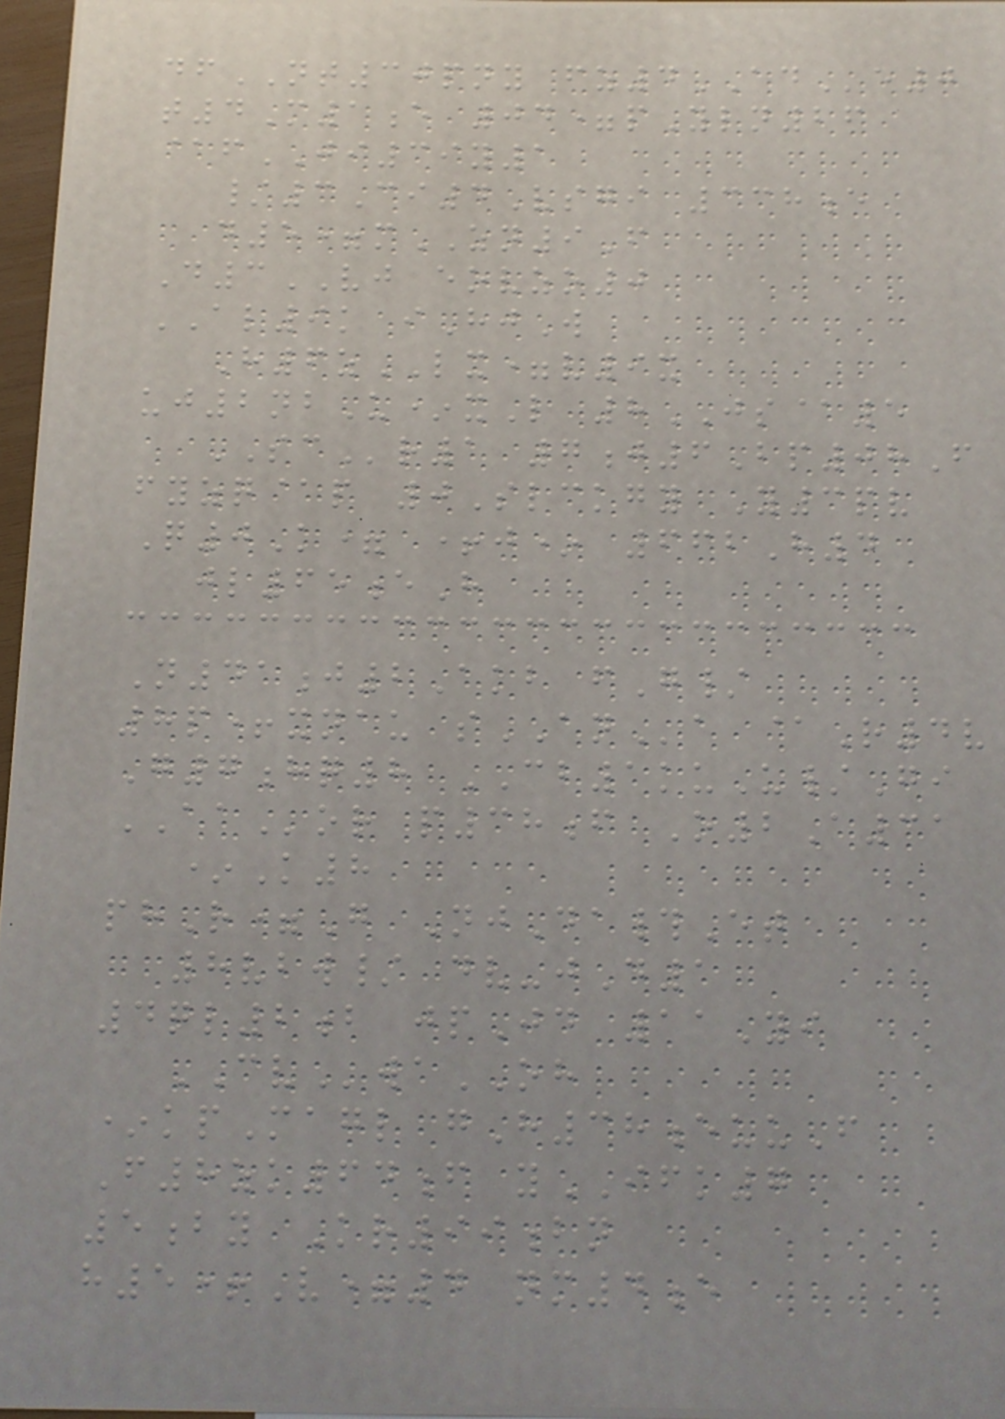dfNT30pny fz4ADe0
t4M1e 04=pYln26
@fJI39y1
/3Ci4Vsgi 338e
d5=mZN9F
D3VJ eovzo0
AL9k iHjW
H6zLX=v9x
uj2nbU*xL 8JS@5
SCr1 7j6Bp08F
fyzq@p 0Slckgy Y3pv
Q0K= +j* 662H4
jl65eH
N41j2Akb fG/
8p+xnau sANa @R4v
G7hq8 CB1kuU/Gi
AAor p38f O2A31
*K8
phR=G NjDa#Et
8vbw/ dv-jD1
4ql2b jpJd 11Yi
CVwaOH
*kpMagl gH38euuF
F8zk64f yIFK7
5by Kr99bn
h5+V=4 nm4e
